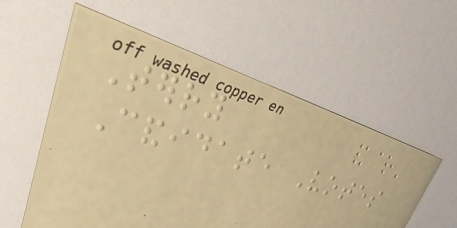Terry
Candidate Votes
